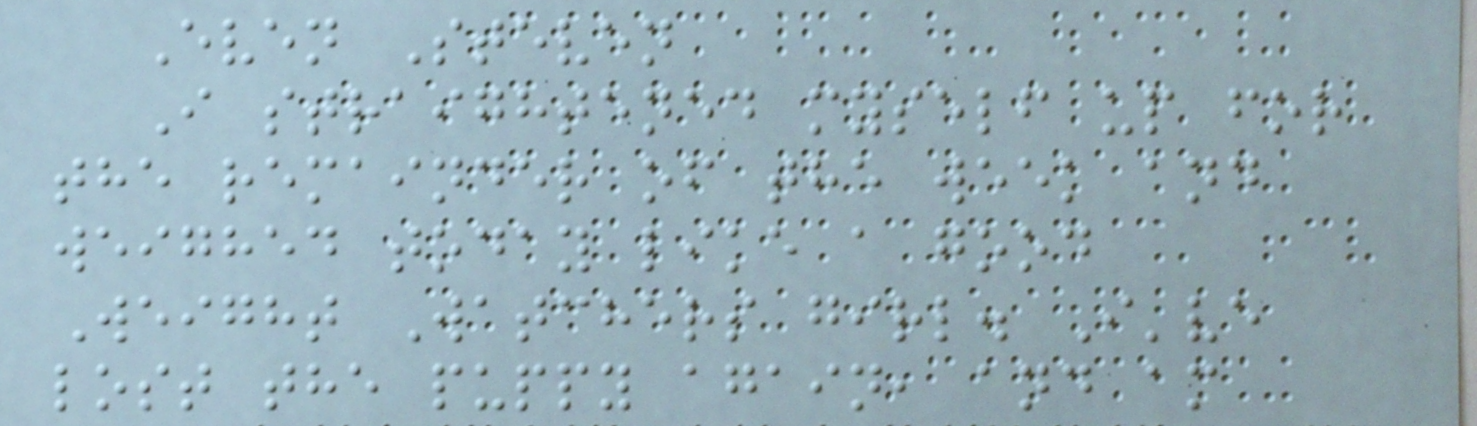Even Steven
I straightened myself up for
the remainder of the week and
weighed today like a good
Weight Watchers girl. I've
lost the puppy again, and am
